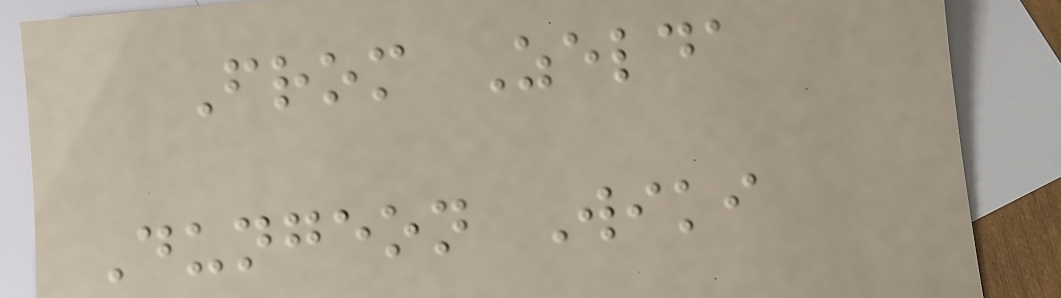From Zelda
Dungeon Wiki
